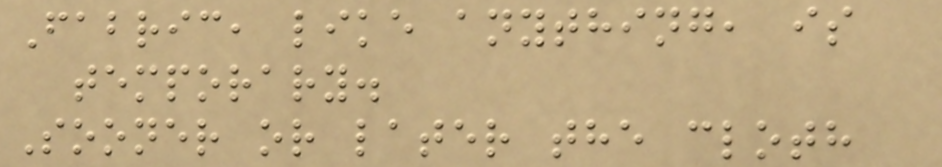Fabric, like anything, is
temporary.
Sooner or later the cloth
